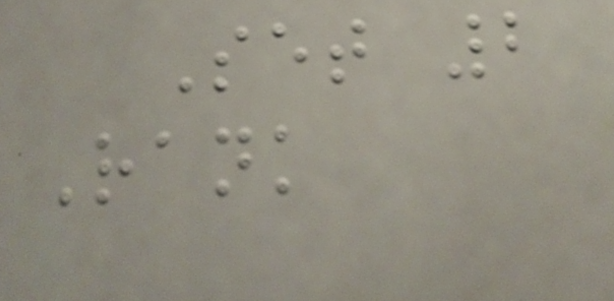Set 2
Rank
